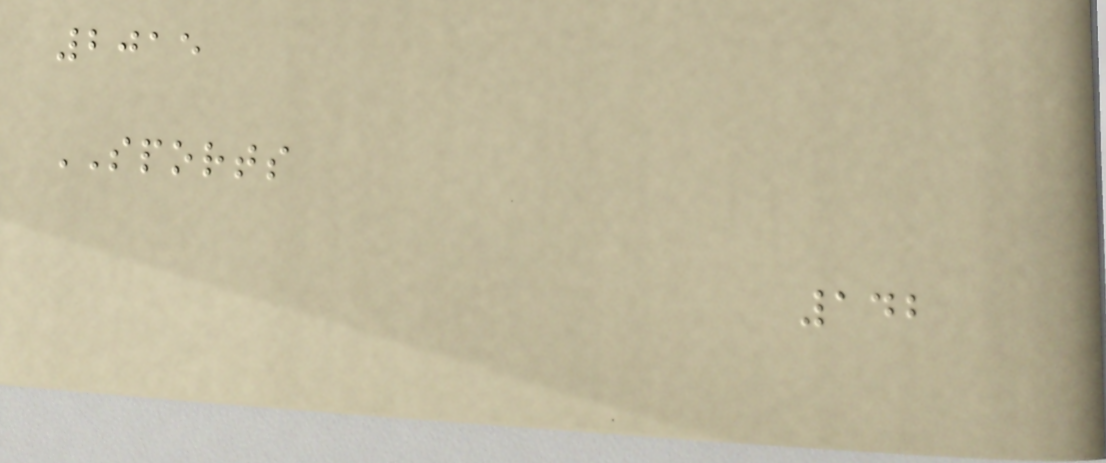2015
SPORTS
142
